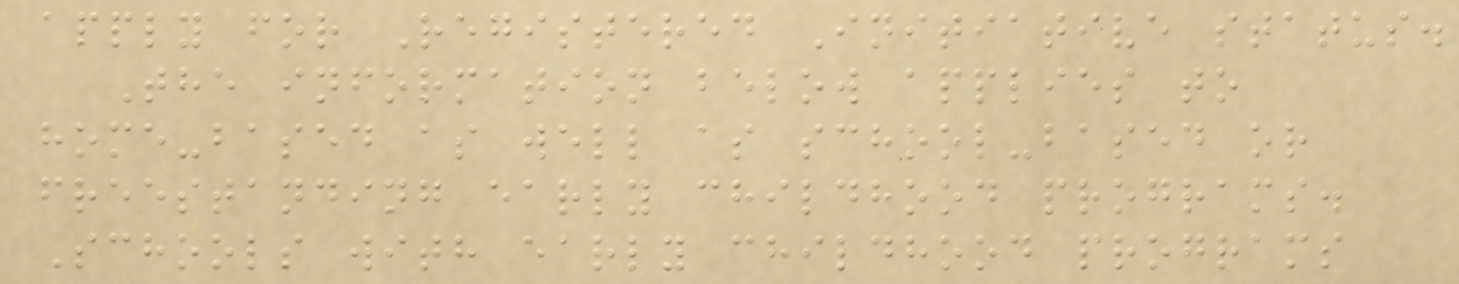apply for Registered Initiative status.
The information below applies to
home-based as well as school-based or
freestanding early childhood programs.
Schools with early childhood programs
